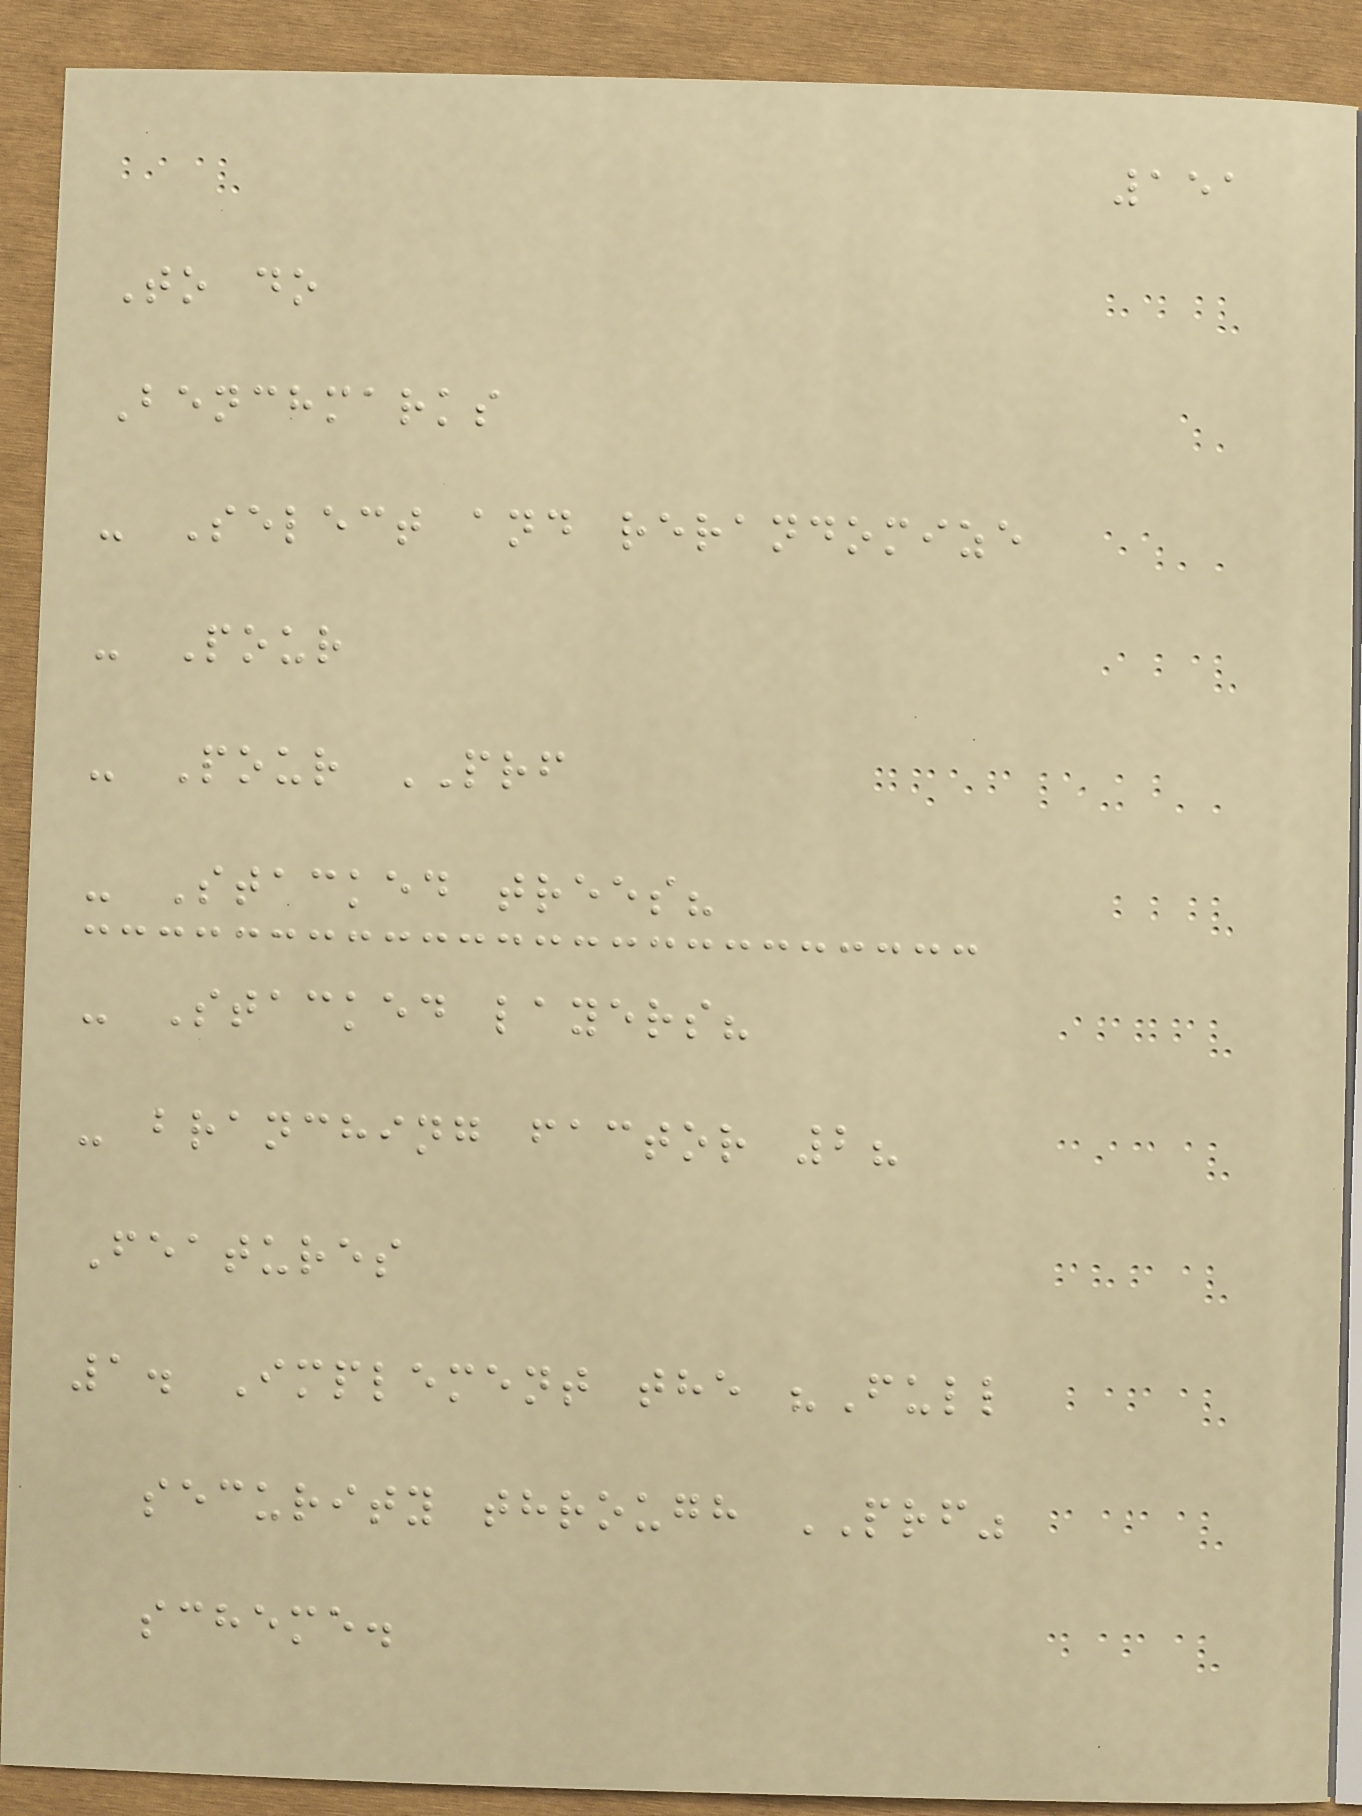151
To do
Benchmarks
- Select and rerandomize
- Pour
- Pour PRF
- Stacked trees?
- Stacked layers?
- branching factor 2?
Features
1. Implement the "Full
security through PRF"
scheme.
